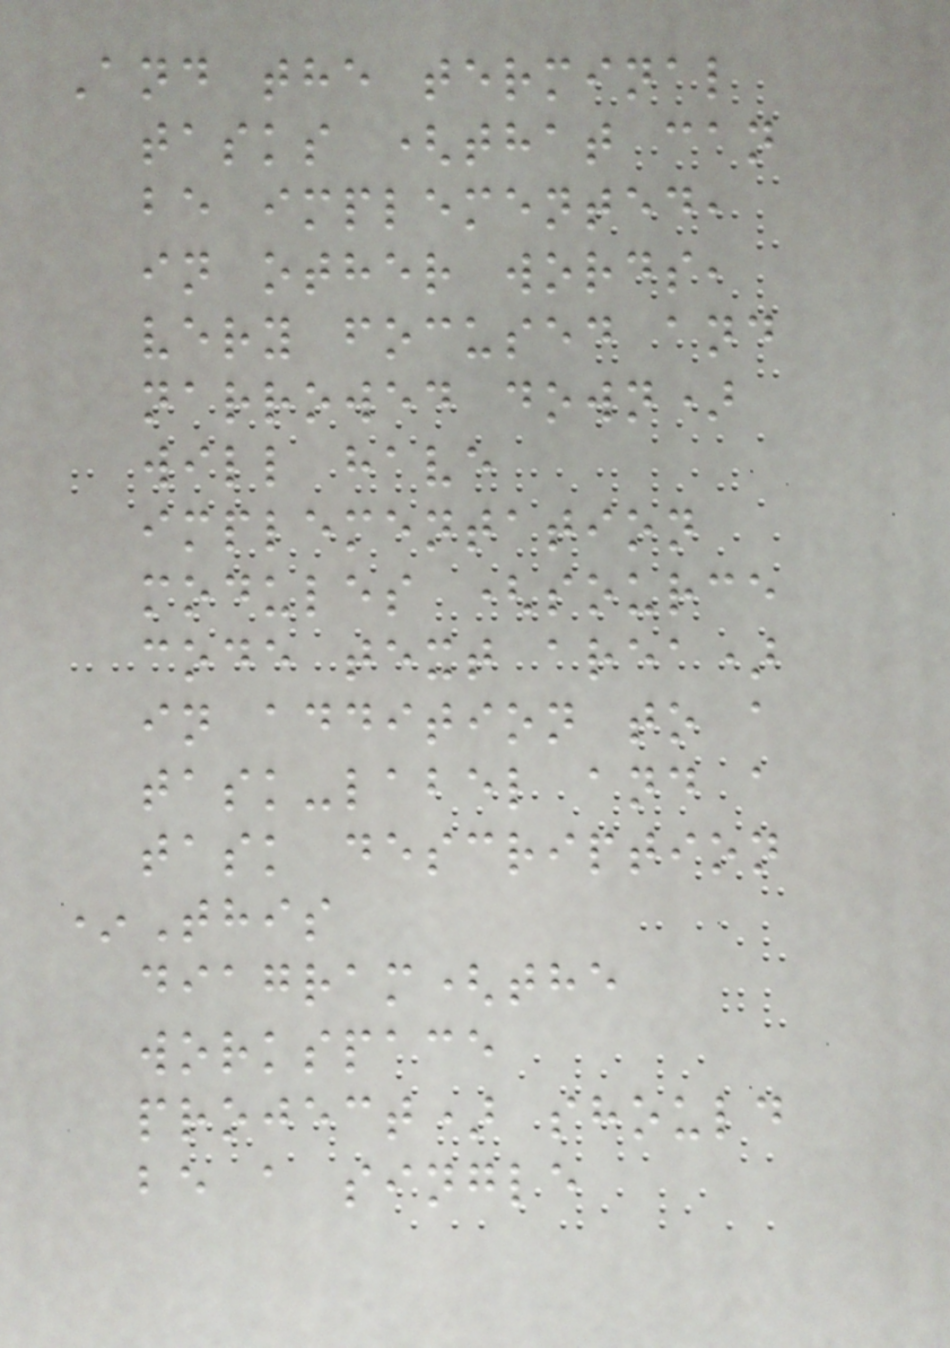And the terminal
tasks (that can
be implemented,
in other words,
very focused and
narrowed down)
will have
implementation
modules (source
code text area)
in addition to a
task-label and a
task description
*This
diagram(the
workspace
project) should
be a single
